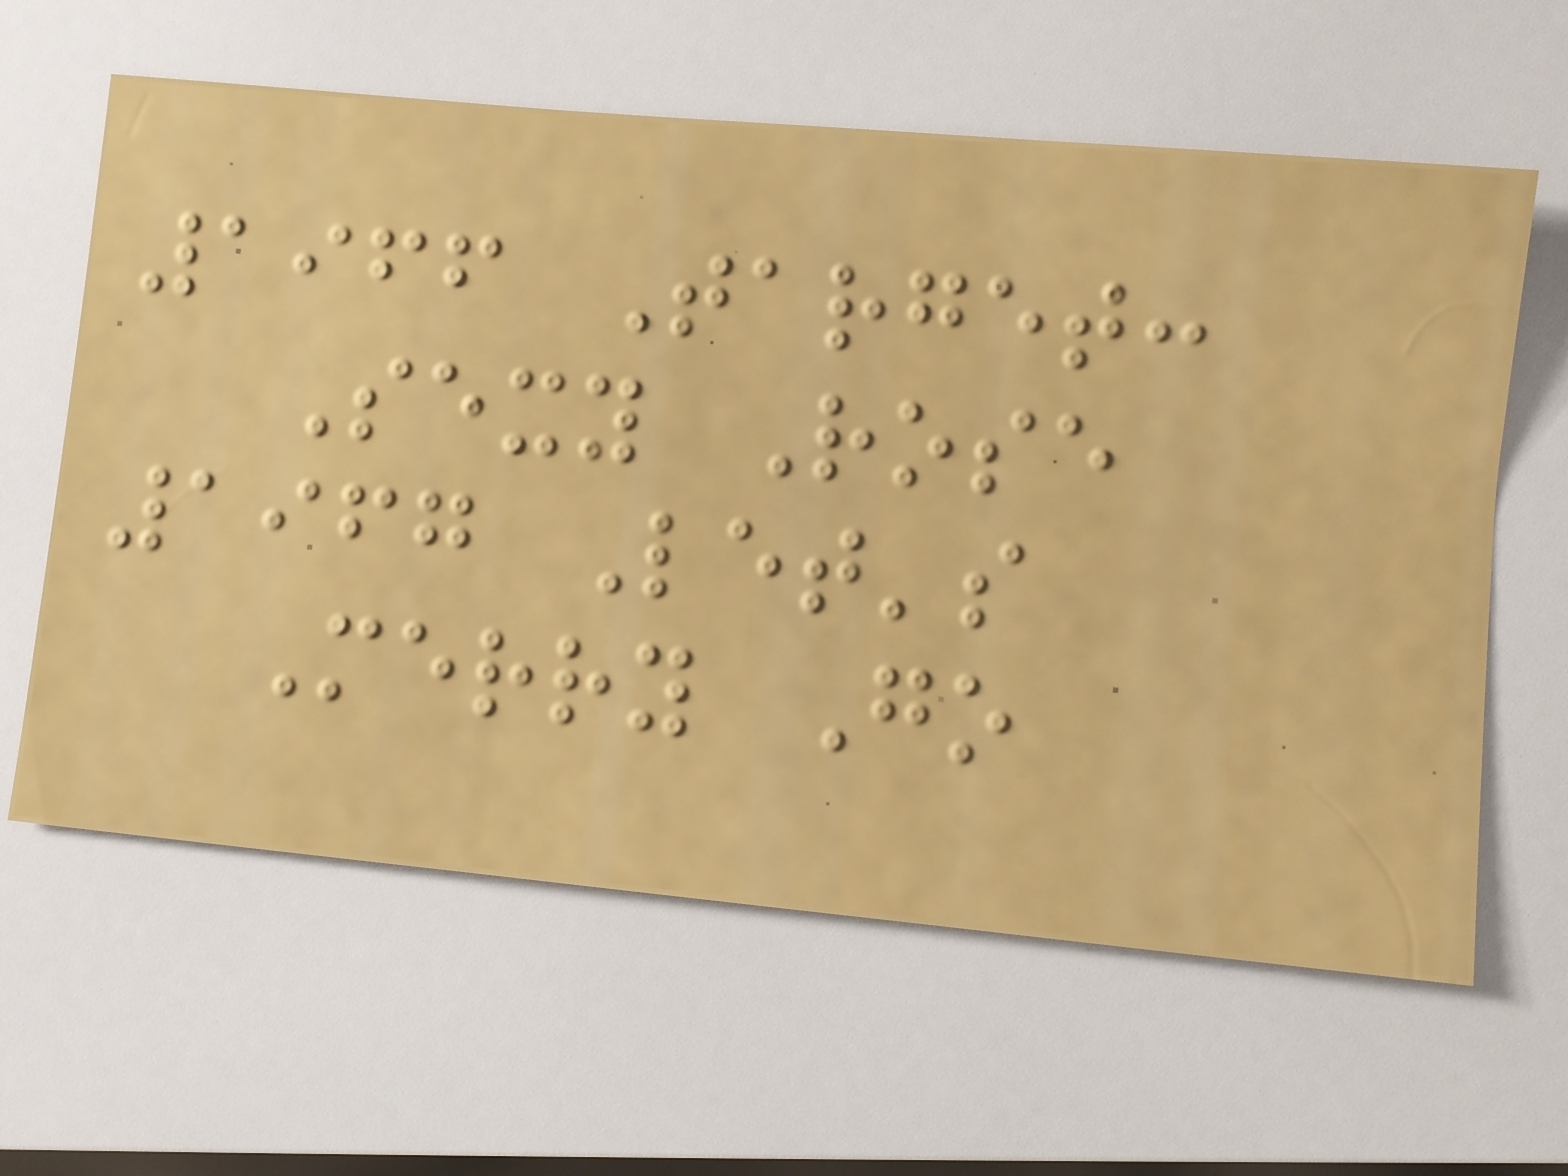1966 Target:
Sexy Rose
1967 Let's
Merry Go
